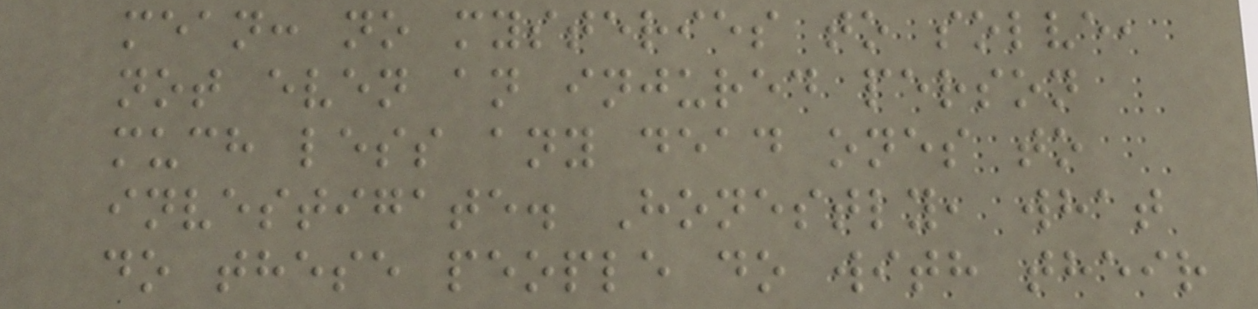mean: no mysteries to solve,
not even an injured person
much less any dead ones to
investigate. Honestly, what
do these people do with their
